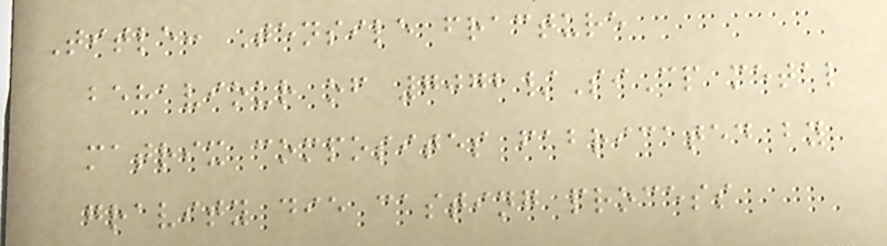Title: Tensile fracture
behaviour of 7072/SiCp metal
matrix composites fabricated by
gravity die casting process
